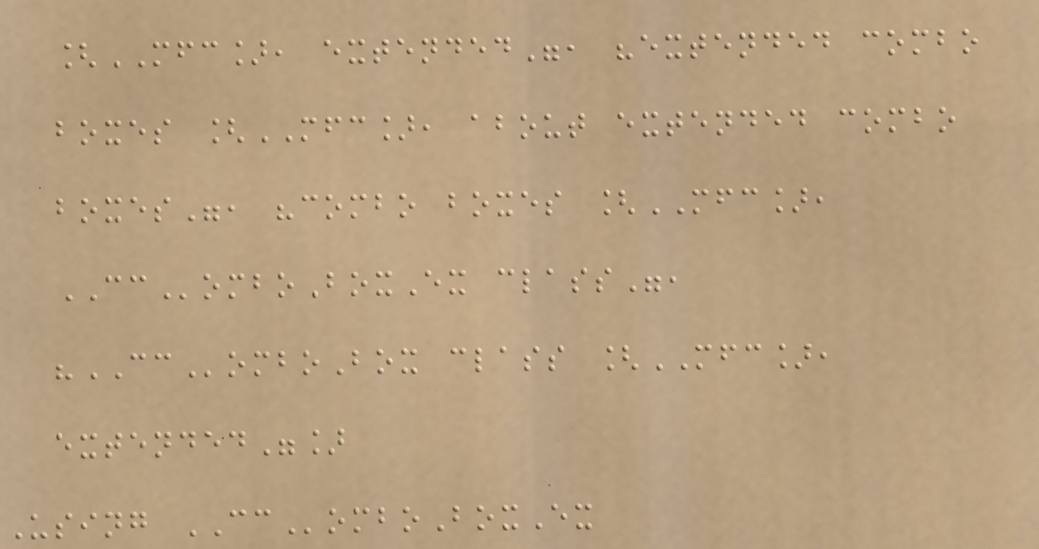[MFC], extended", "extended combo
boxes [MFC], about extended combo
boxes", "combo boxes [MFC],
CComboBoxEx class",
"CComboBox class [MFC],
extended"]
Using CComboBoxEx
